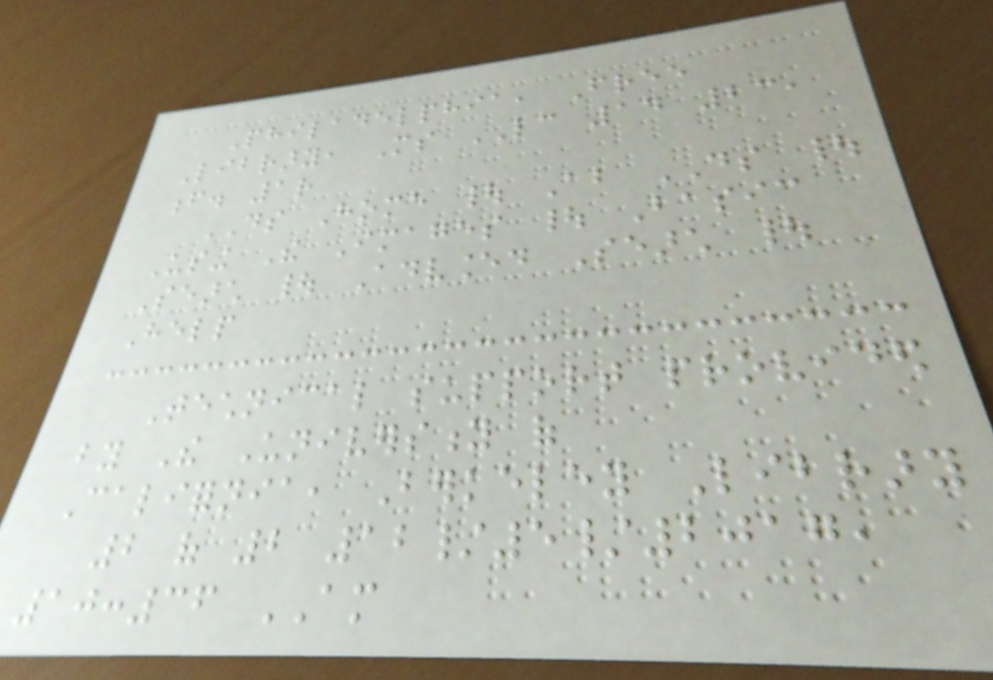Philadelphia, Free
Library, Ms LC 14 23,
f. 1r
DS Home | About DS |
Using The Images | Basic
Search | Advanced Search |
Help
Technical support provided
by The University of
California, Berkeley Library
2 of 2 12/5/2017,
10:36 AM
